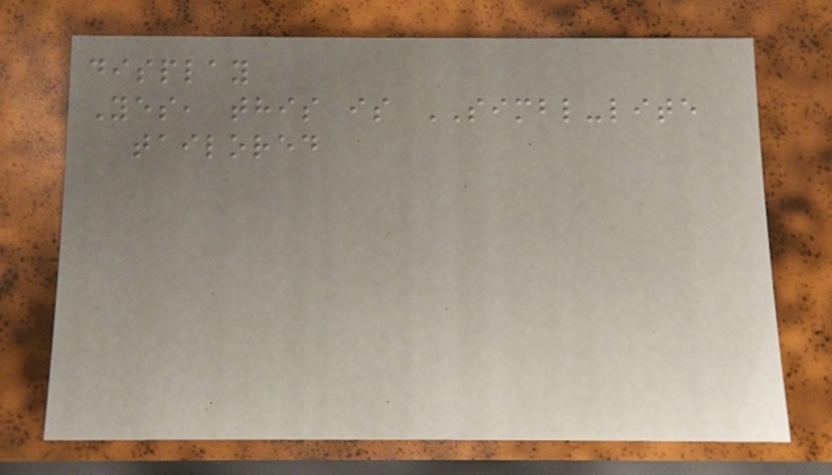display
Yes, this is SIMBL-lite
tailored
